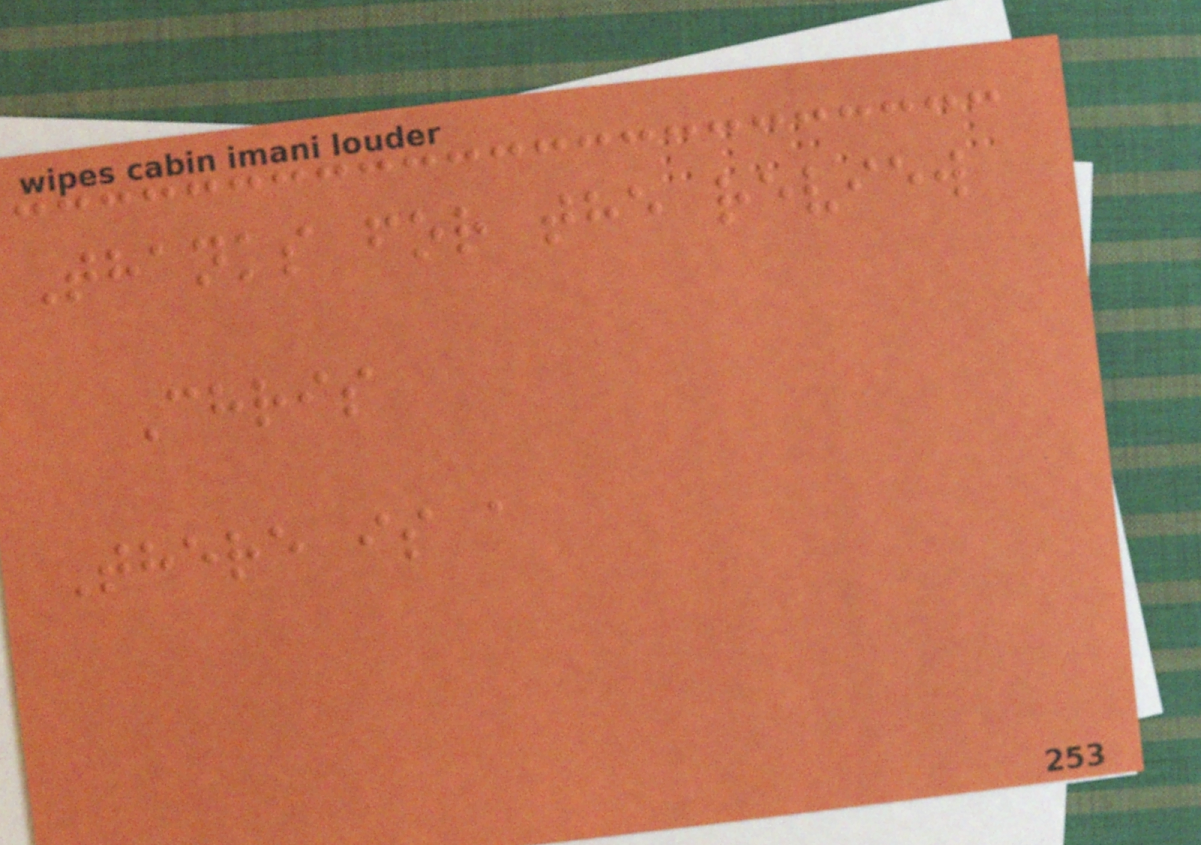Thanks for the review
Chris
There is a
